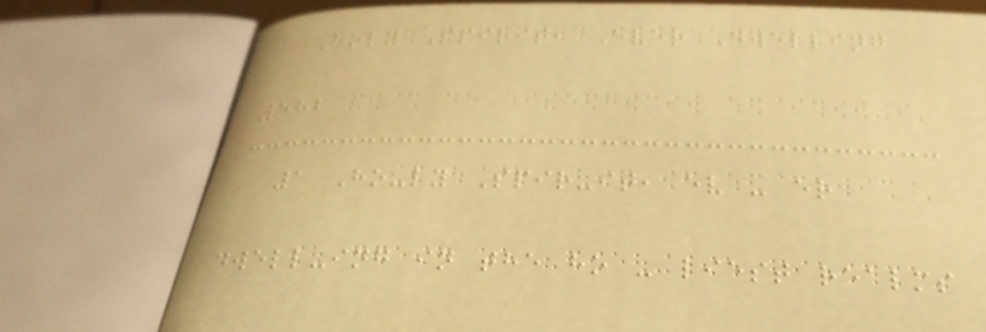Holy Spirit, Ever Dwelling
582
1 Ho-ly Spir-it, ev - er
dwell-ing in the ho - liest realms
